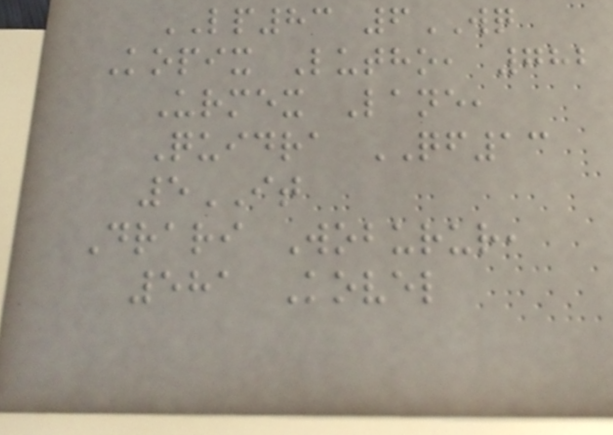LP83 6WQ
Kopix Lutho, 782
Urmex Lane,
Quidra QF13
5IT
Drari Woburur,
581 Kovel
